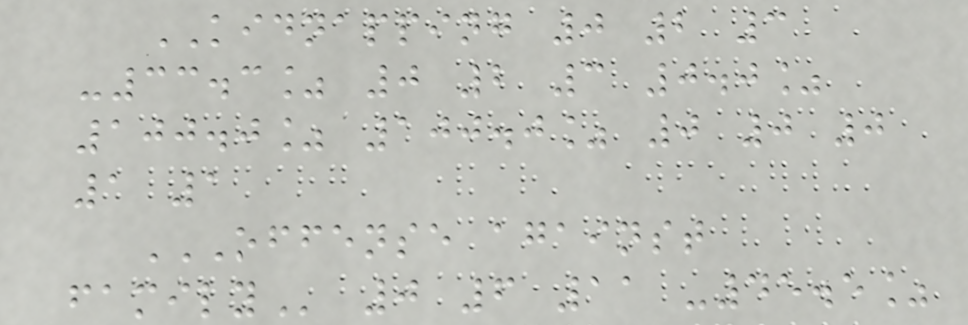KIDNAPPING 0 2 3
-33.3% 0 2 3 0.0%
100.0% 100.0% 0 0 0
1 1
OFFENSE AGAINST
FAMILY 0 6 11 -45.5%
